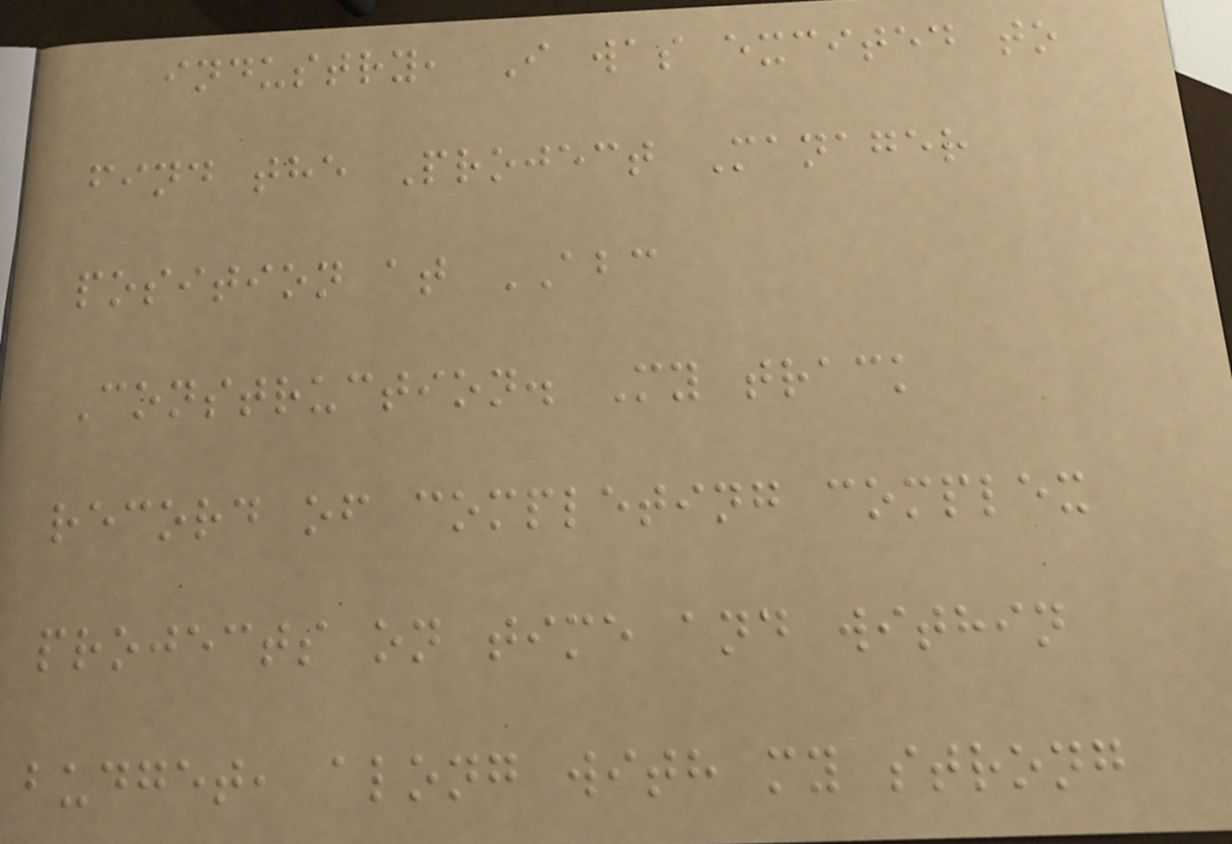industry, I was excited to
find the Project Manager
position at ABC
Construction. My track
record of completing complex
projects on time and within
budget, along with my strong
